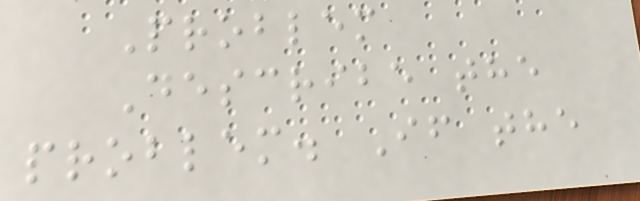Problem
Describe the
problem. If the
